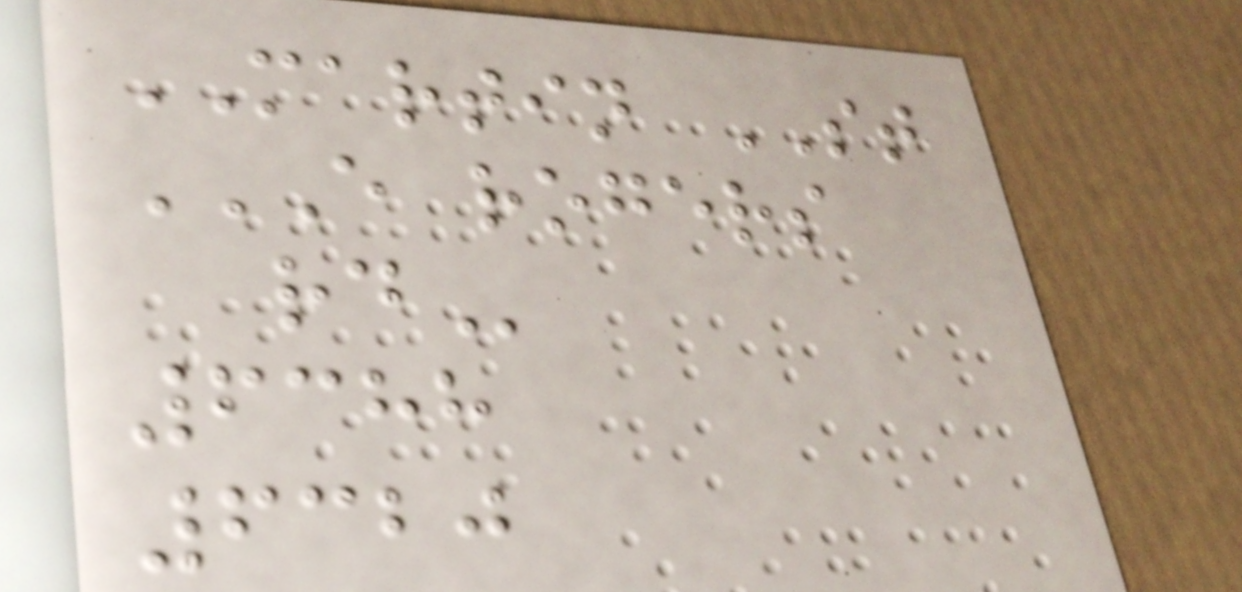MARTIN ST
E ROGERS
RD
6388
6320
